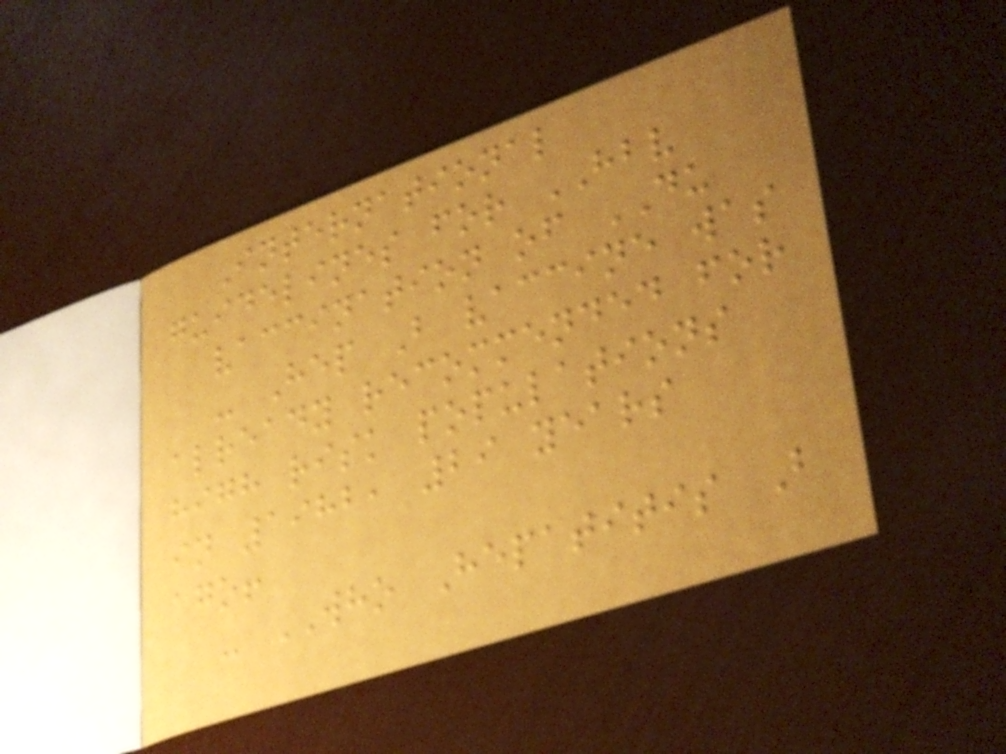International
guidelines for HBV
vaccination of DU
- Hep B vaccine was
already recommended for
high risk populations
in 1982, 29 years
ago!
- WHO Hepatitis B
